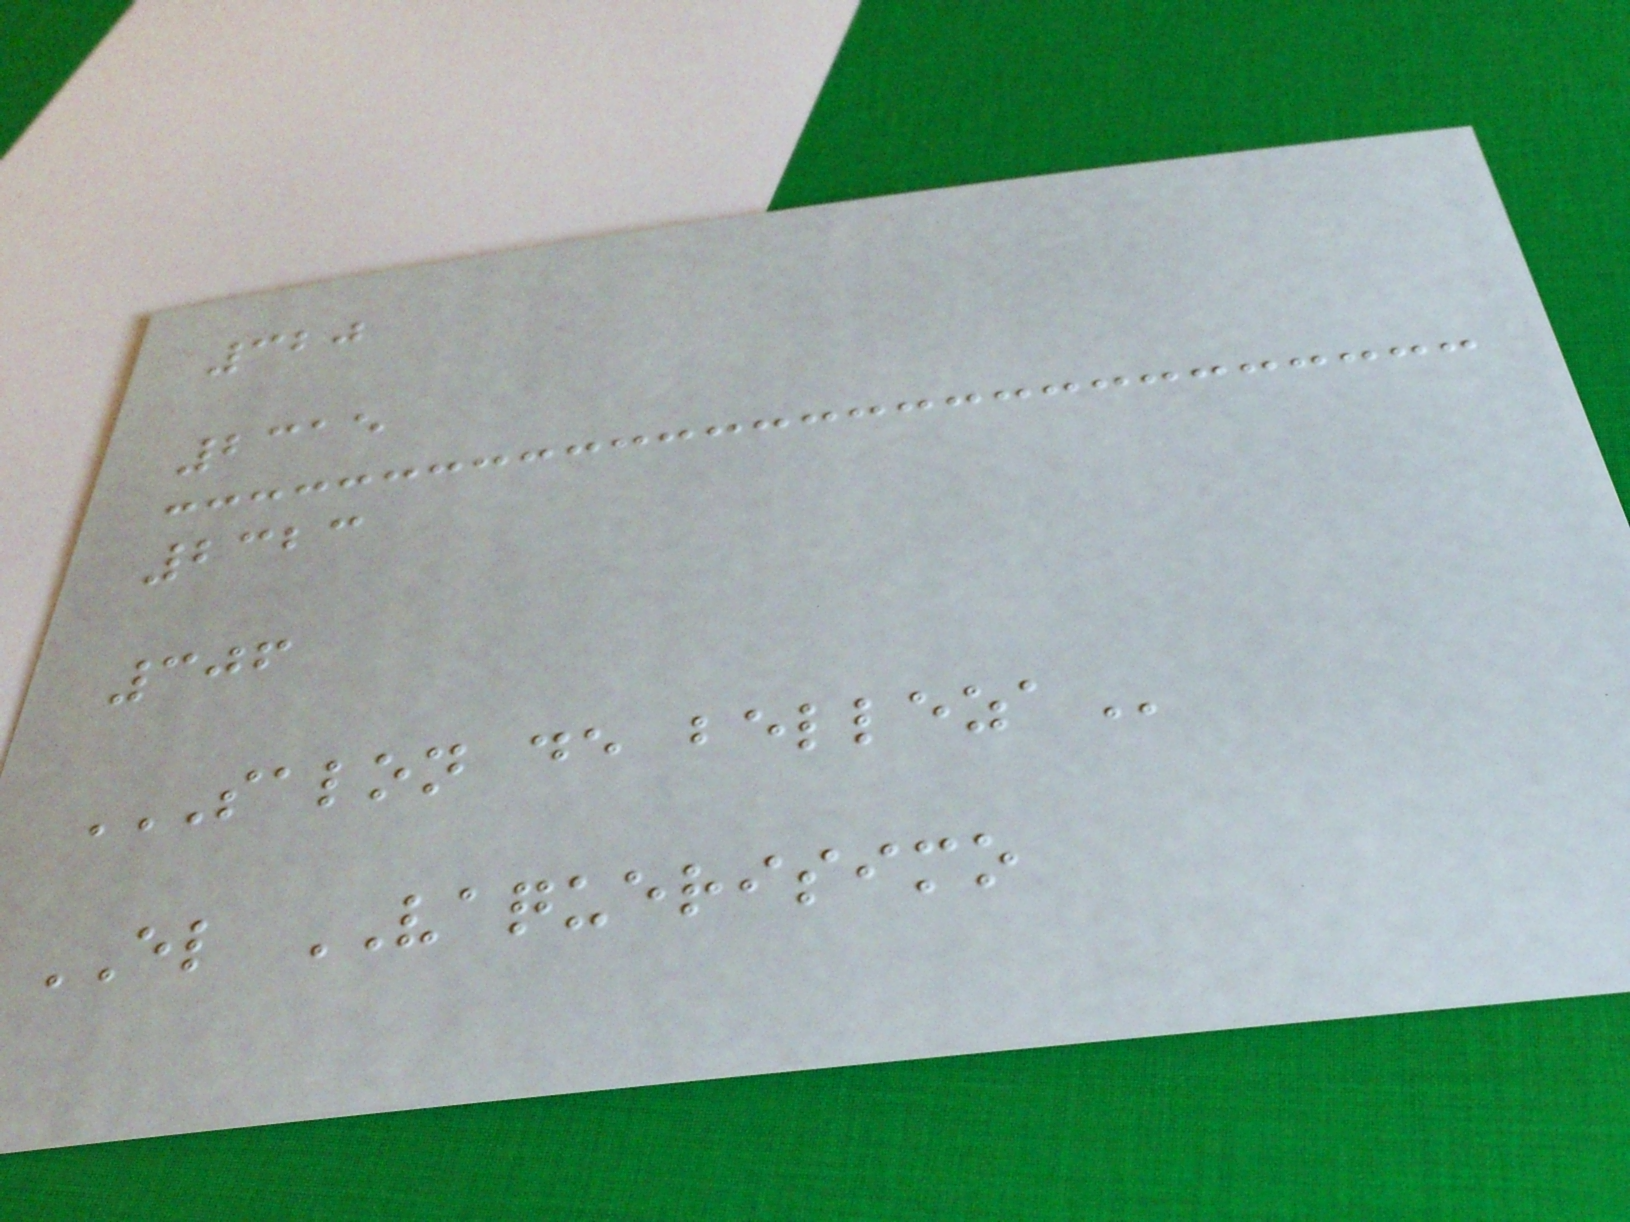320
2315
2323
306
SALON DE BELLEZA
EL VAQUERISIMO
